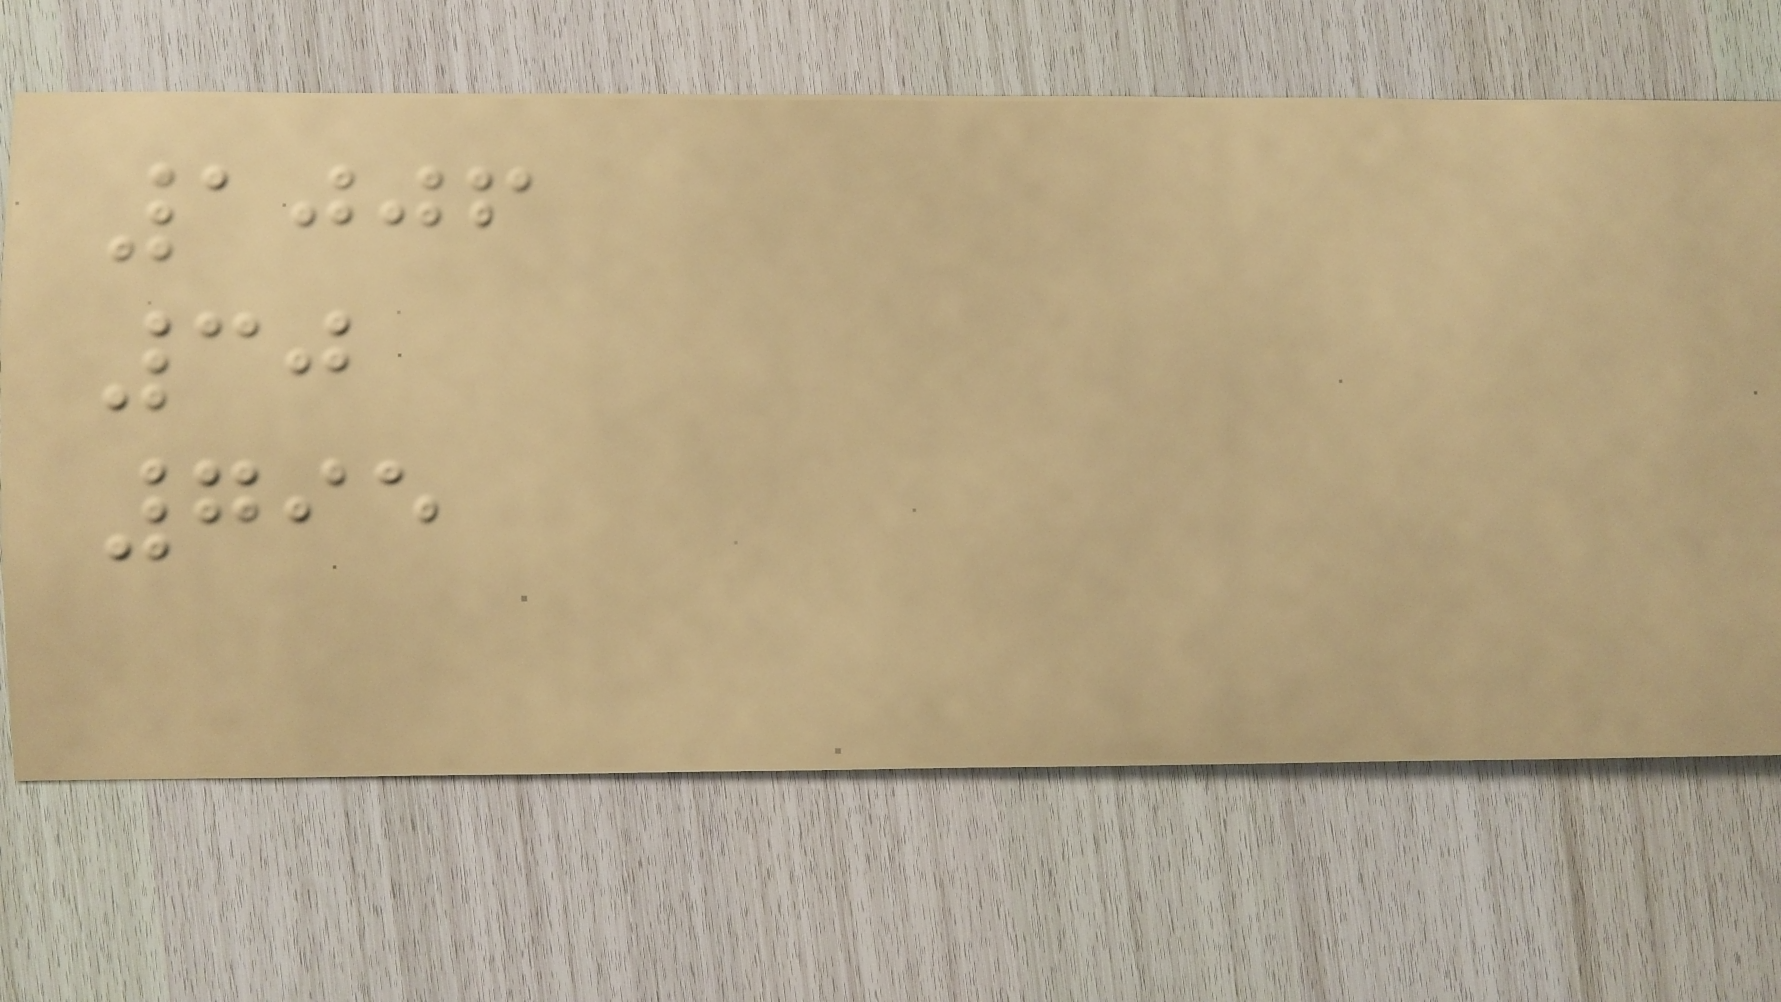1006
30
795
